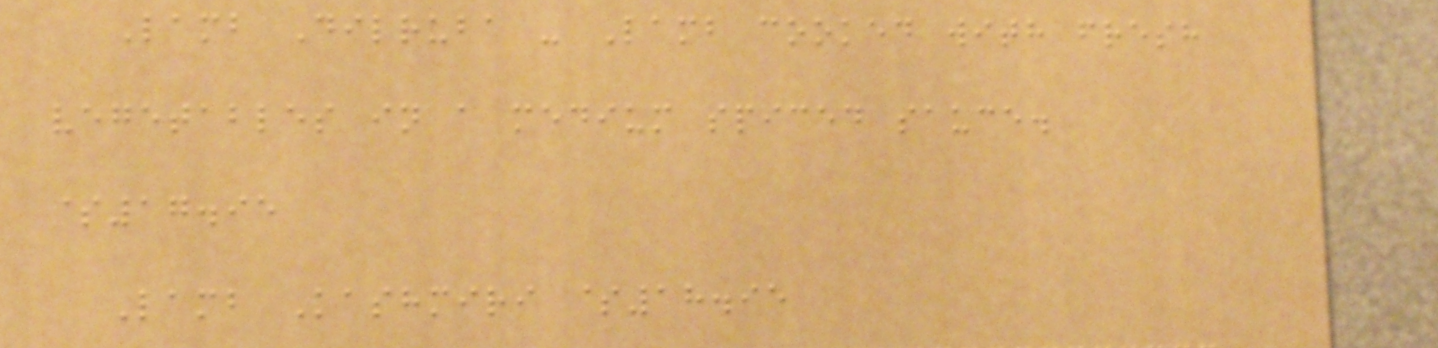Lamb Dilruba - Lamb cooked with fresh
vegetables in a medium spiced sauce.
$17.95
Lamb Kashmiri $18.95
